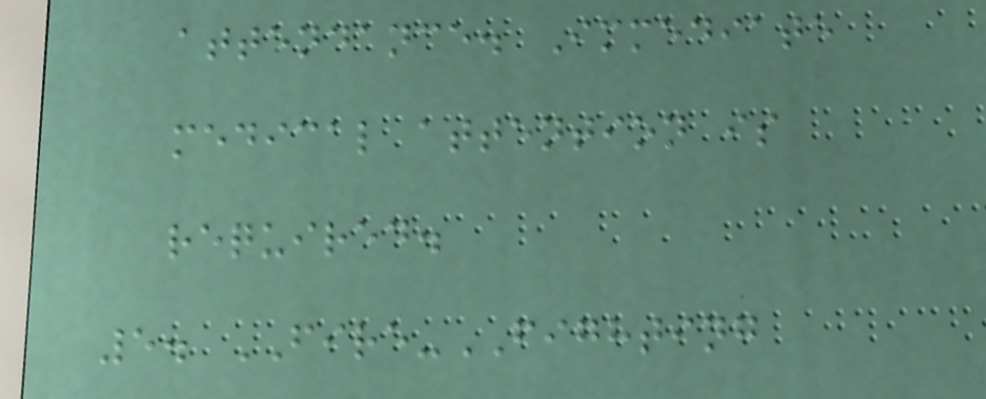attendance. Immediate
medical attention is
required.
5. FIRE-FIGHTING
